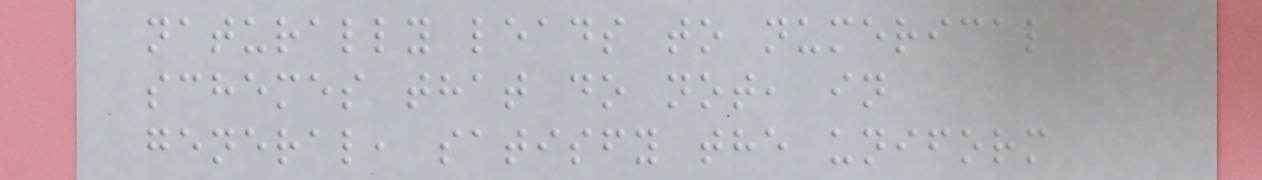naturally leads to numerical
schemes that do not, in
general, satisfy the uniform
